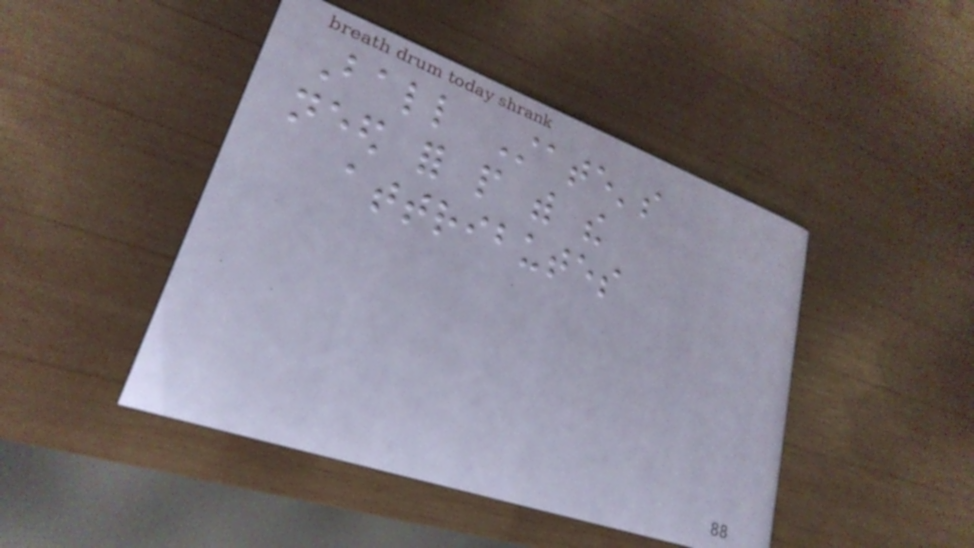Ball State's
need for people with the
attributes
